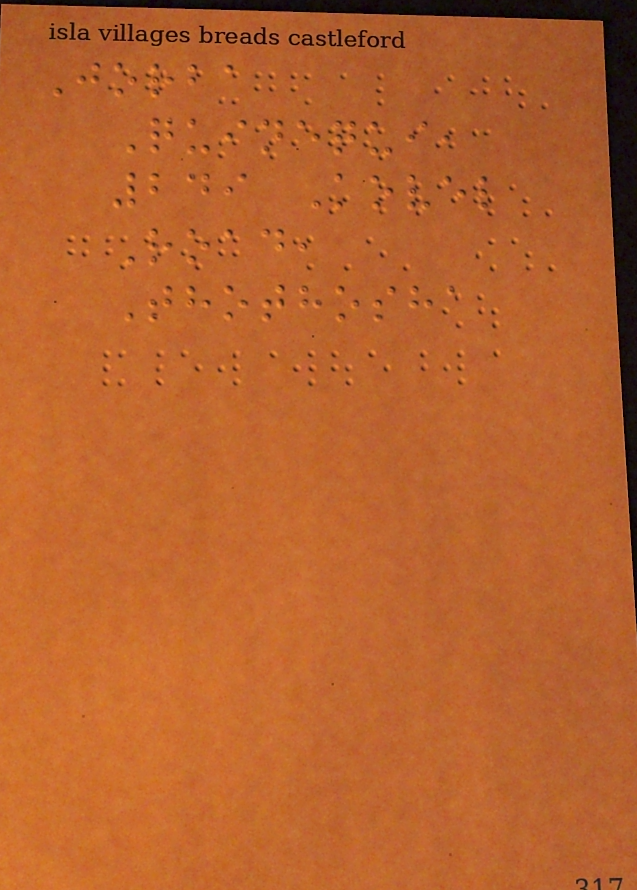Jorba
Quinequi,
249 Kovel
Road,
Thothosha
